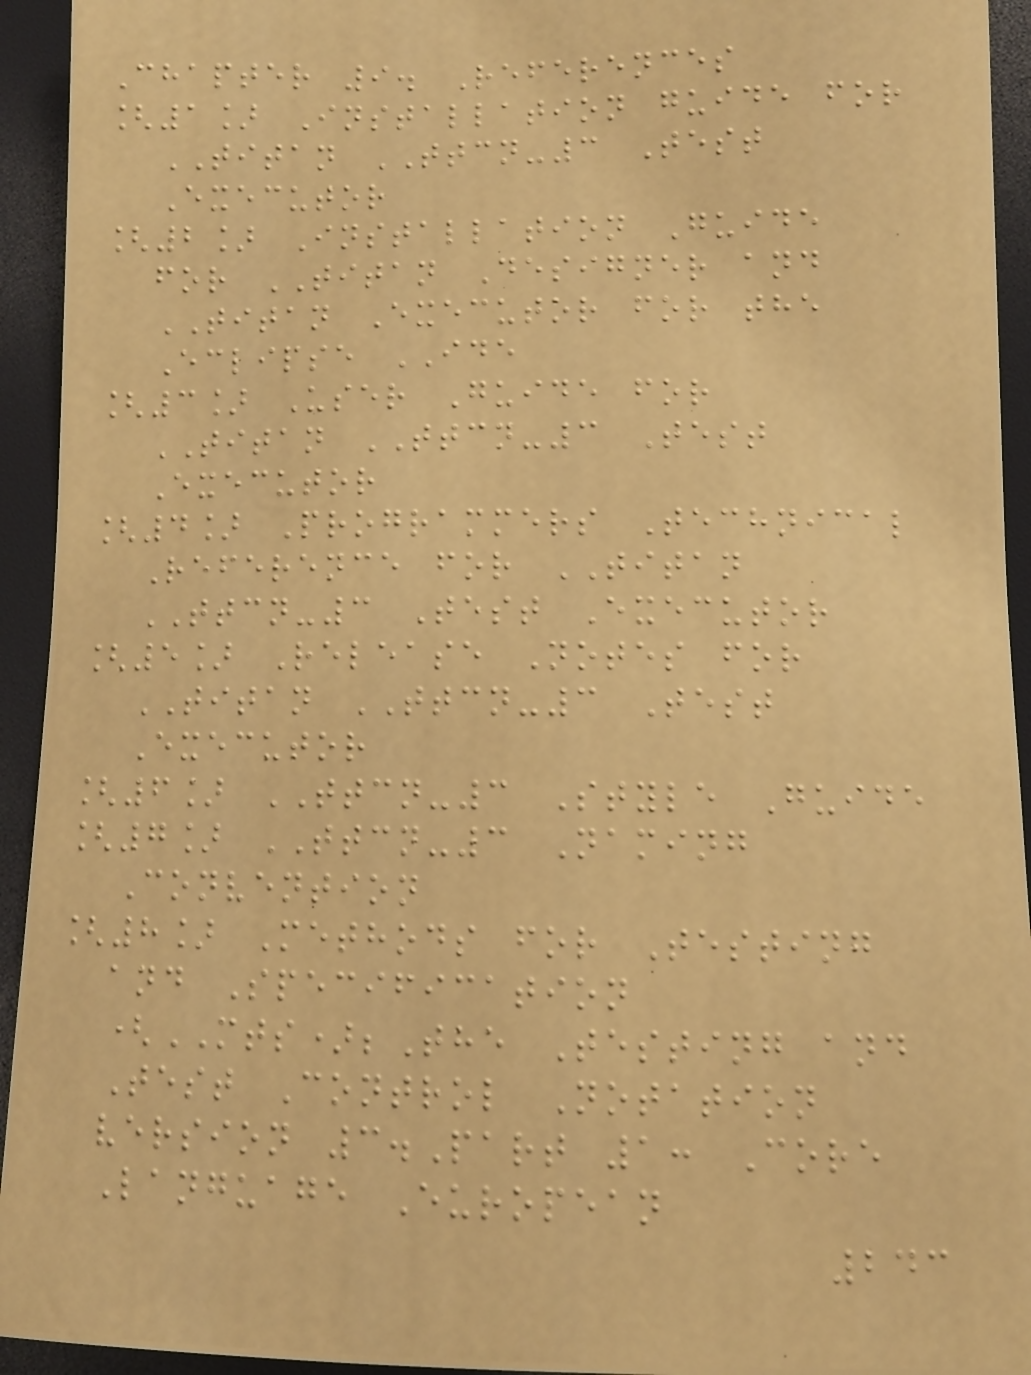Chapter 9. References
[1] Installation guide for
TITAN TTCN-3 Test
Executor
[2] Installation Guide
for TITAN Designer and
TITAN Executor for the
Eclipse IDE
[3] User Guide for
TITAN TTCN-3 Test
Executor
[4] Programmers Technical
Reference for TITAN
TTCN-3 Test Executor
[5] Release Notes for
TITAN TTCN-3 Test
Executor
[6] TTCN-3 Style Guide
[7] TTCN-3 Naming
Convention
[8] Methods for Testing
and Specification
(MTS);The Testing and
Test Control Notation
version 3.Part 1: Core
Language European
243
